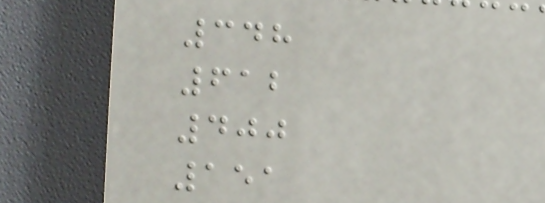348
612
400
151
